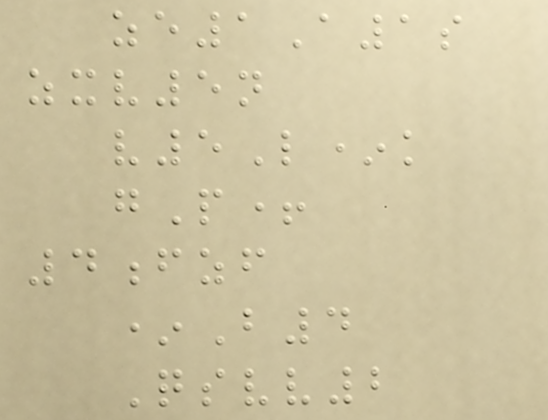ze1A1s
zxv5n
v5L*k
gP+
4fzf
*B4
Qsvv2
